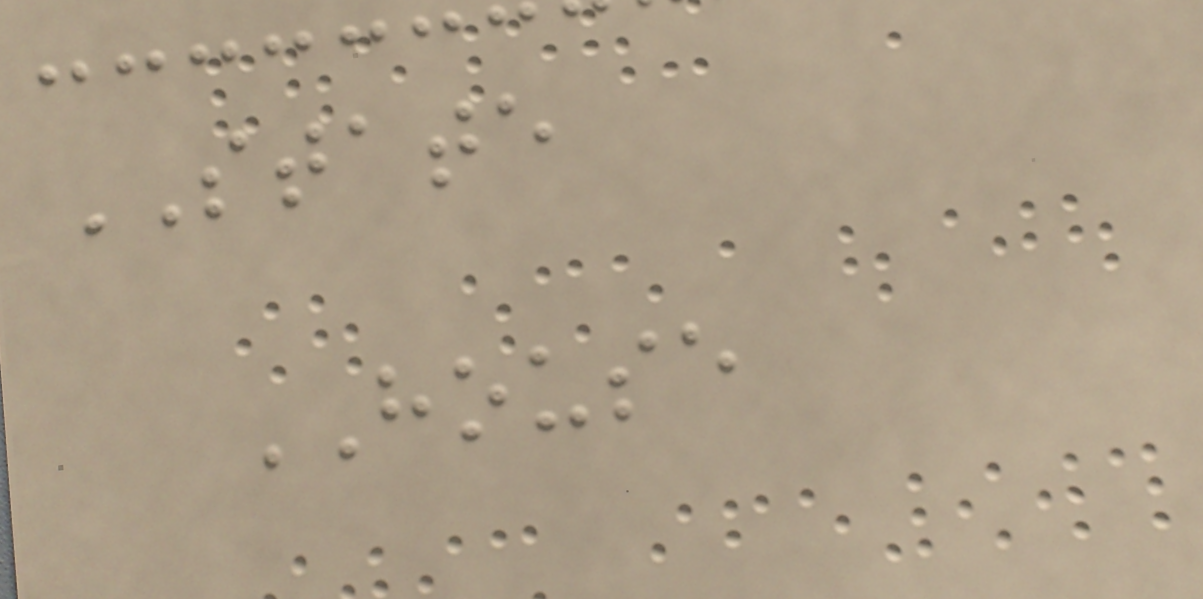STATE
HOUSE
